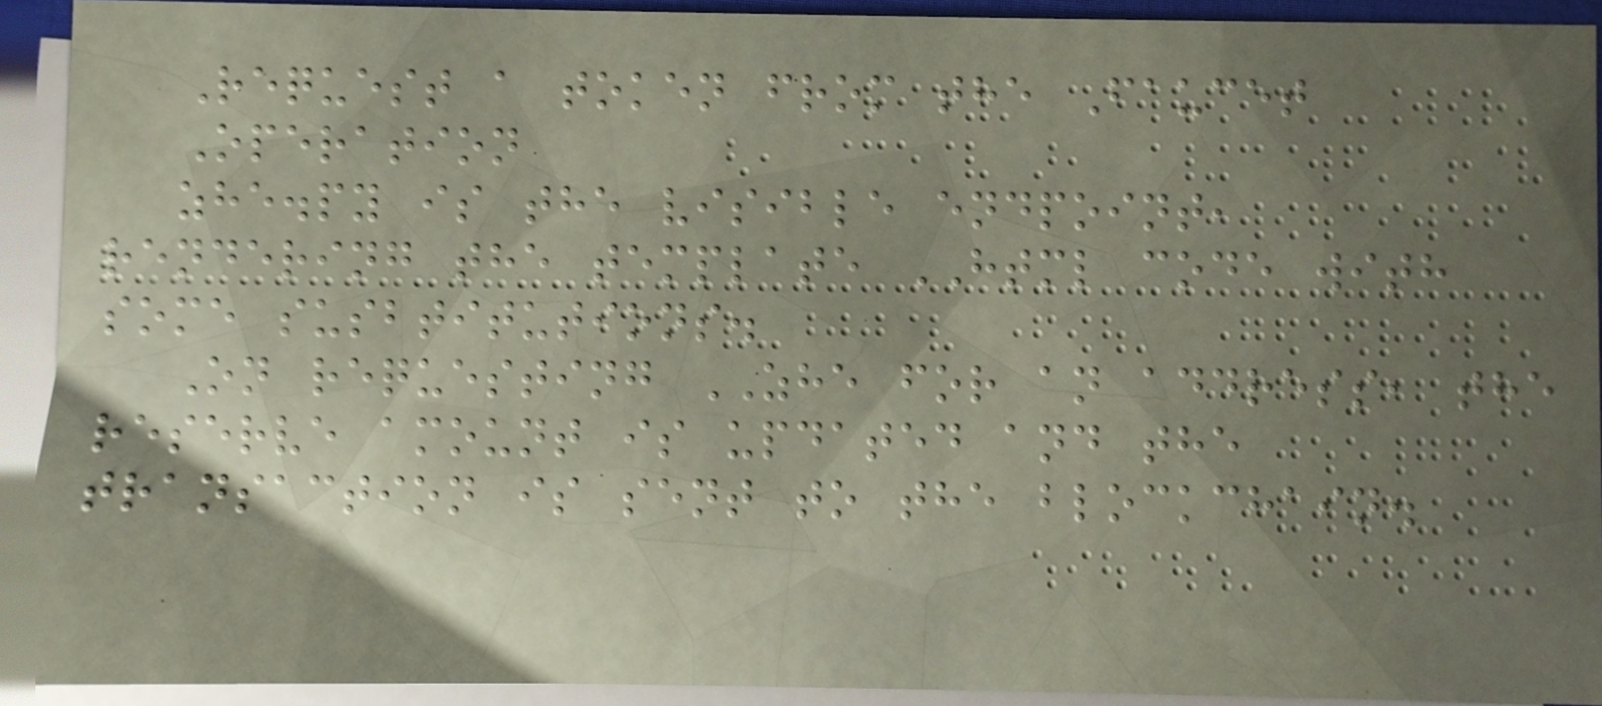Request a token from the Faucet
Operation
zhe.py is the visible endpoint,
rendering the template HTML code with
some susbtitutions.
On requesting ZHE for an address, the
reserve amount is updated and the
transaction is sent to the blockchain.
